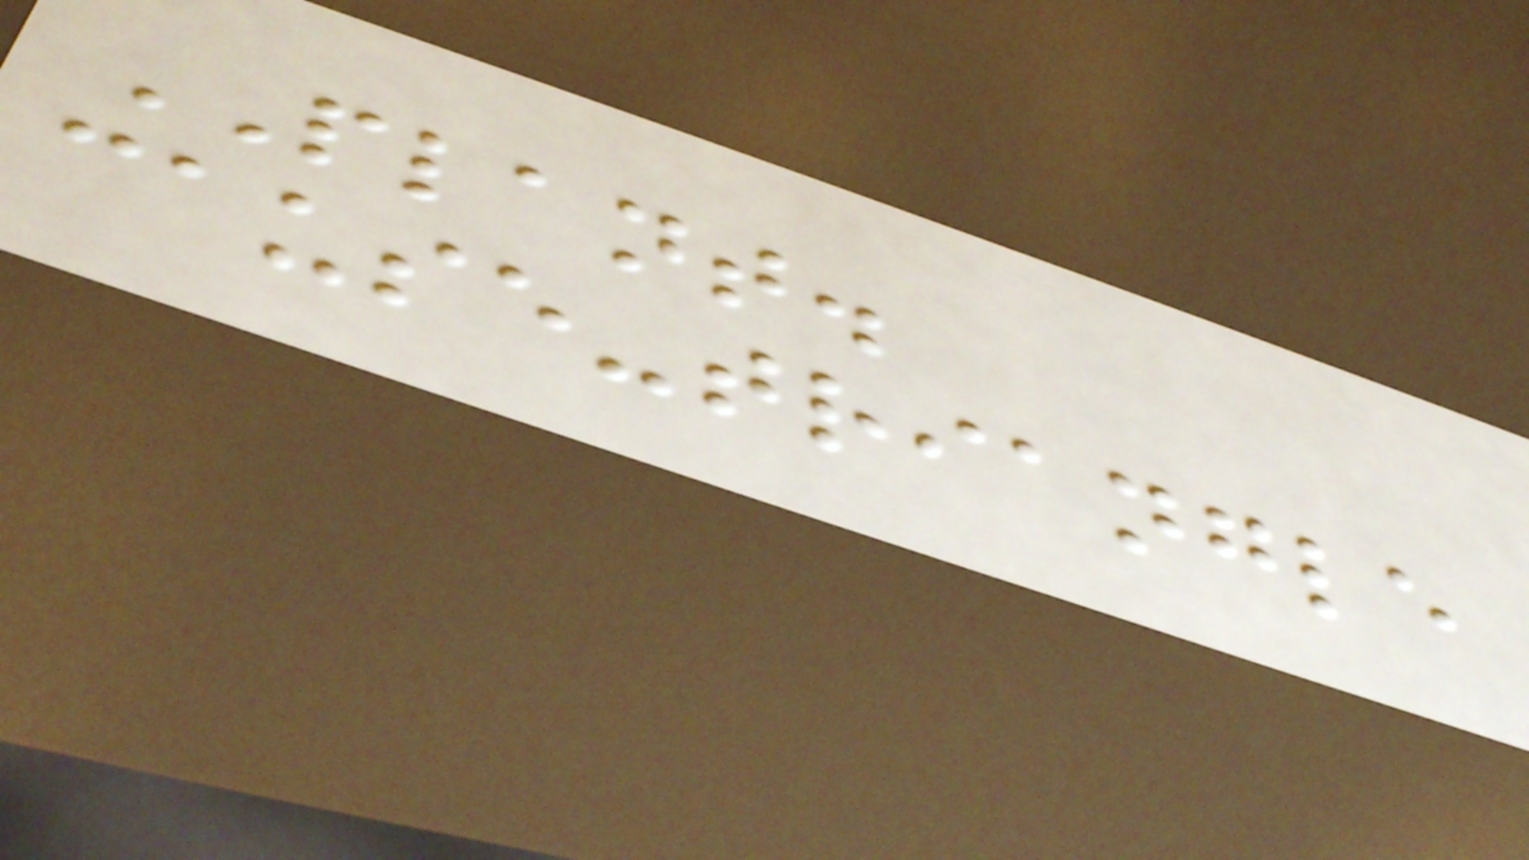PLANT.
cause-triangle
